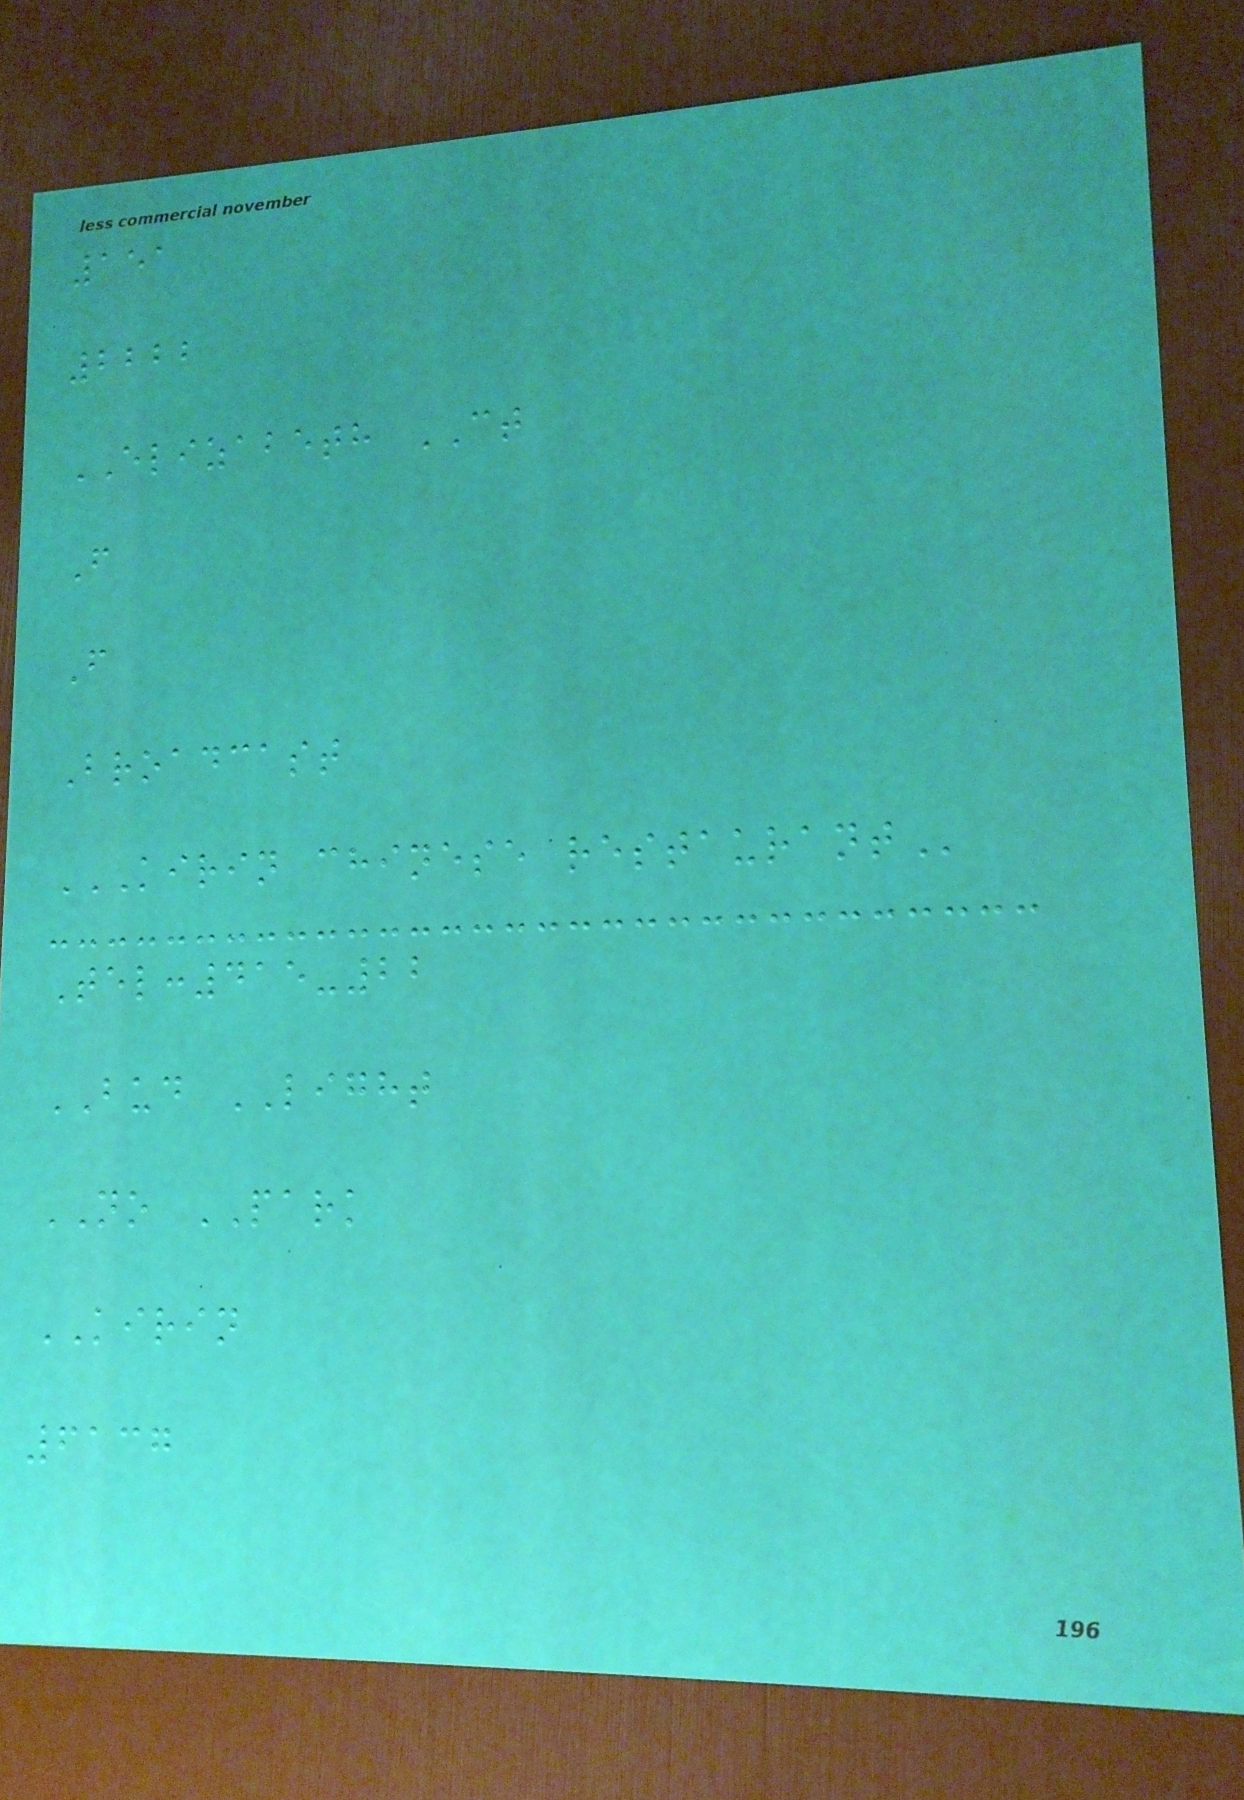151
2222
ELIZABETH CT
F
F
Broadcast
KIRIN CHINESE RESTAURANT
Tel:415-22
BUD LIGHT
NO PARK
KIRIN
6137
